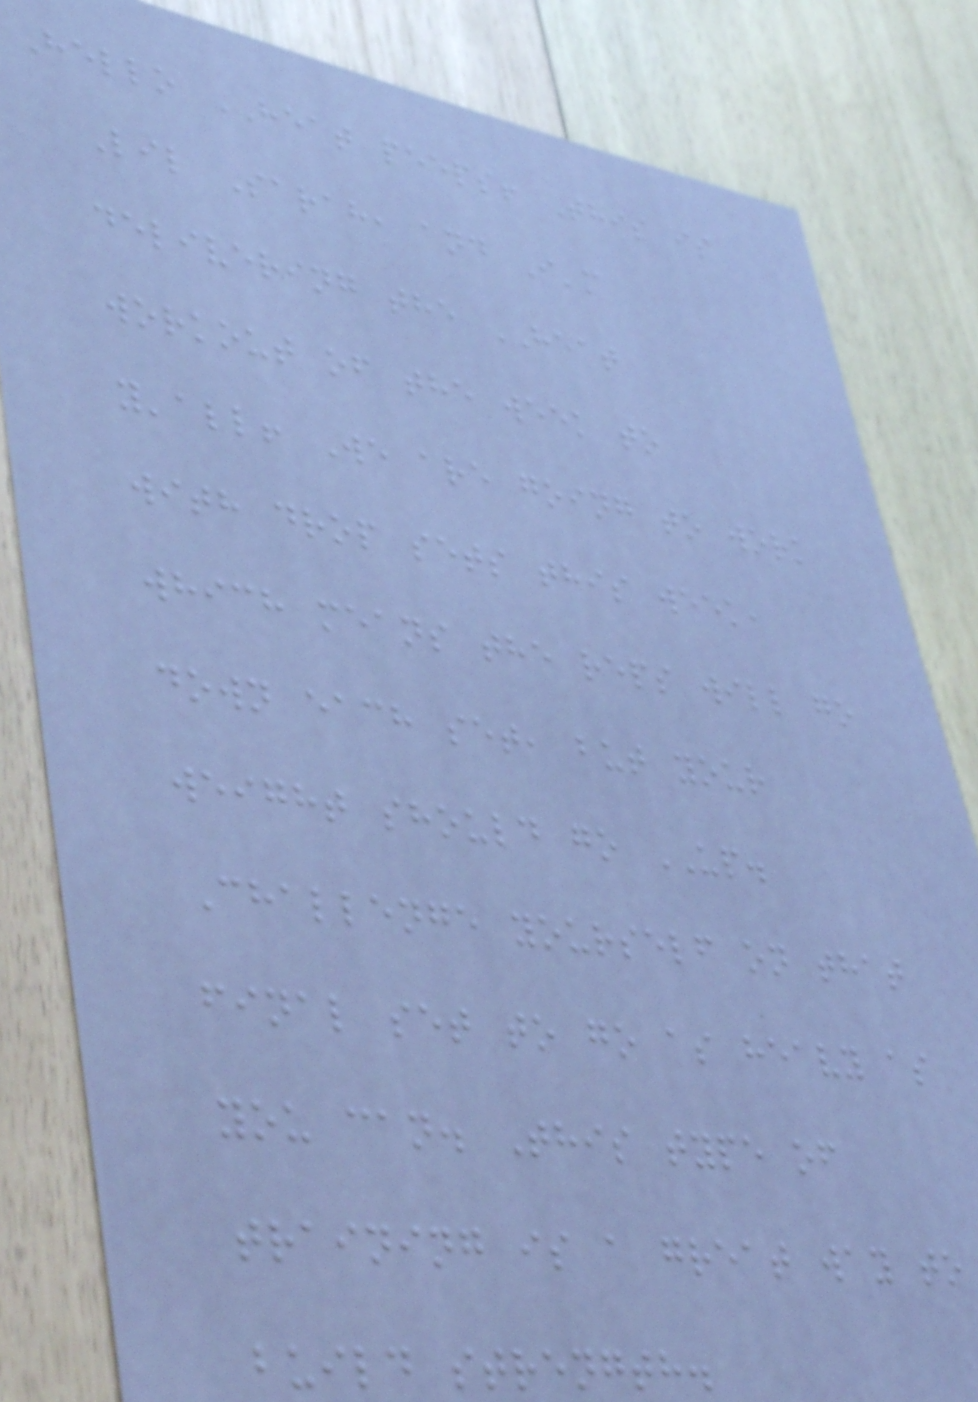Hello HEAT peeps! This is
Lil Sarah, and I'm
delivering the HEAT
workout of the week to
y'all! We are going to work
with drop sets this week,
which means the reps will go
down each set, but your
weight should go UP.
Challenge yourself on that
final set to go as heavy as
you can. This type of
training is a great way to
build strength.
